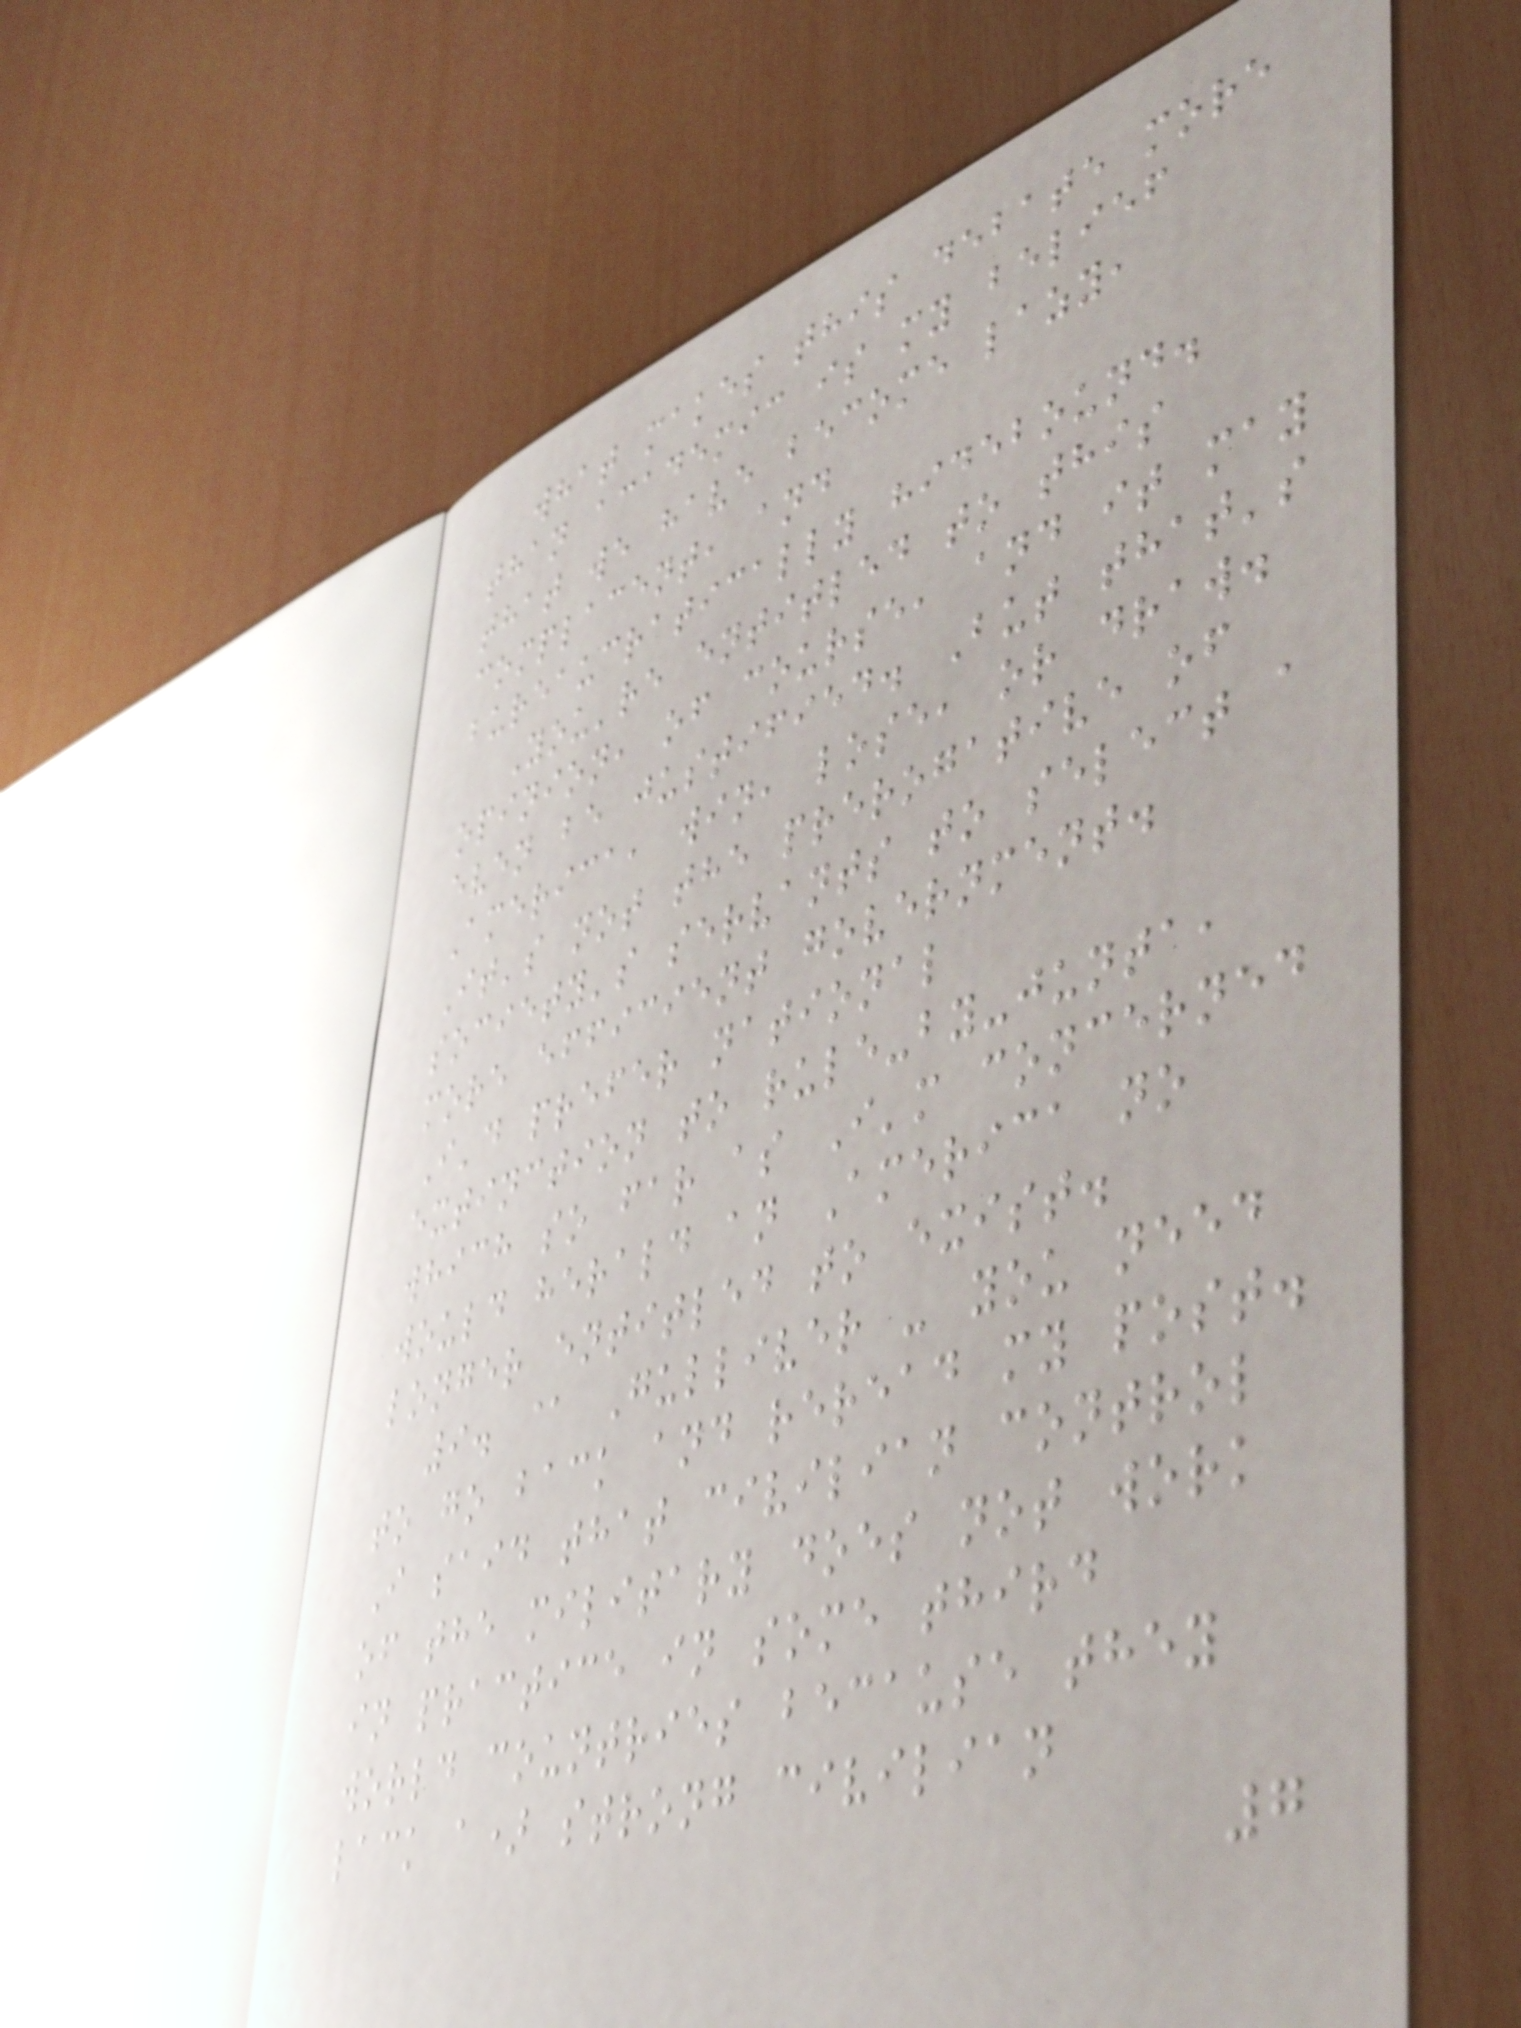what makes this debate more
than academic is my belief
that we have become lazy,
complacent, and
bureaucratically hidebound.
You're entitled to this
opinion, of course, and it may
even be justified. But that's
America, win, lose, or draw.
It's not the prerogative of
society's servants to select a
more efficient government.
I'd prefer national
extinction to rule-by-junta,
which so far as I'm concerned
would herald an America no
longer entitled to exist.
9. @ Gulliver - you need
to go back and reread my post.
I said that civilian control
of the military does not work
in practice in some third
world countries because they
lack a) strong civilian
7
